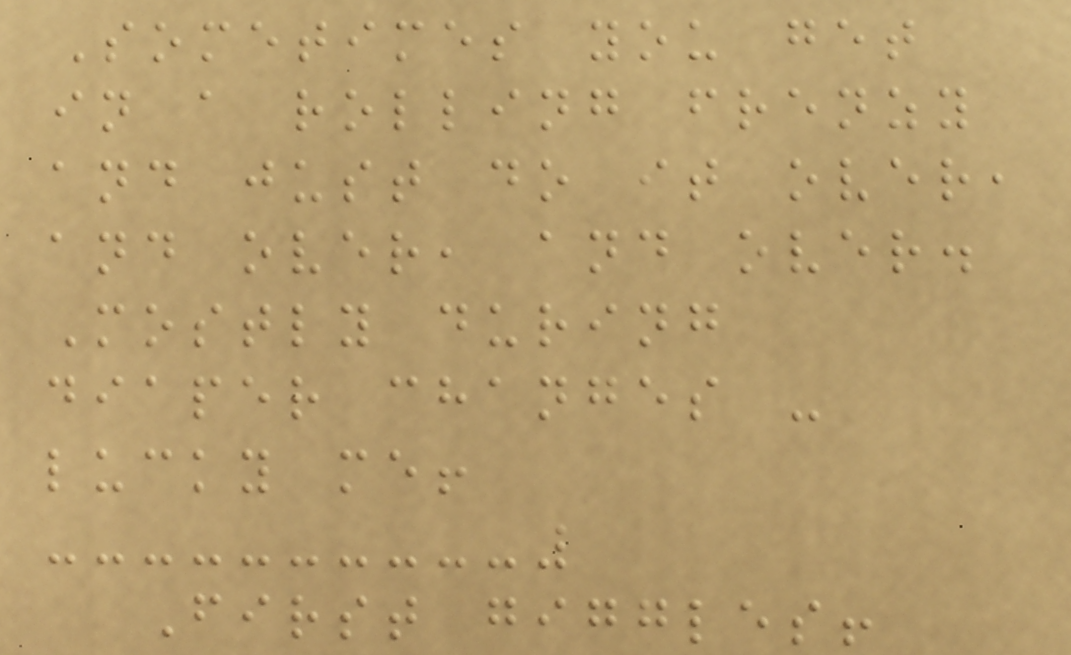Sometimes you get
in a rolling frenzy
and just do it over,
and over, and over.
Mostly during
diaper changes -
lucky me!
First giggles!
